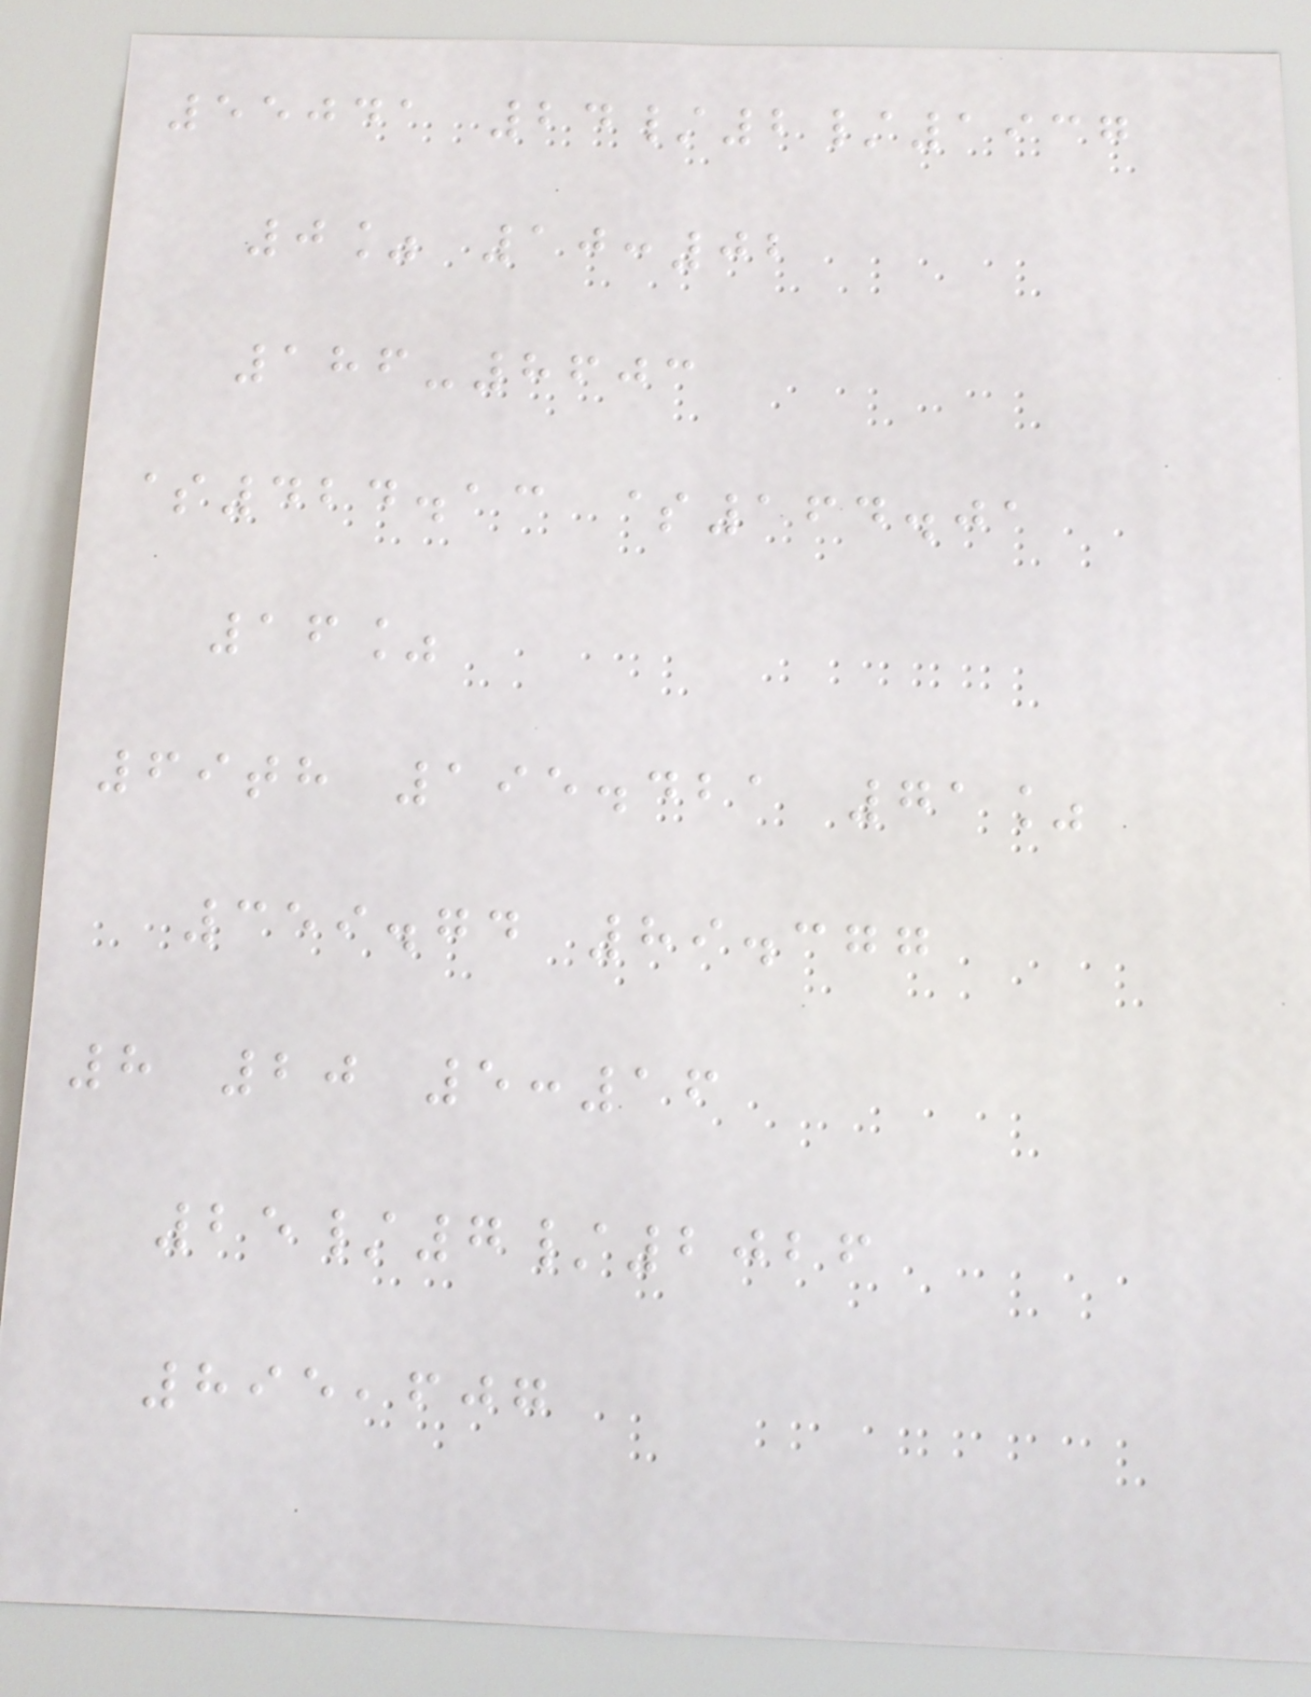55041 24/2/1937
0% 10:02
186-8603
$424.13 $164.01
16%
69th 195.421 71%
359.74 89.377
8 20 5:16
25/7/2026
895,607
